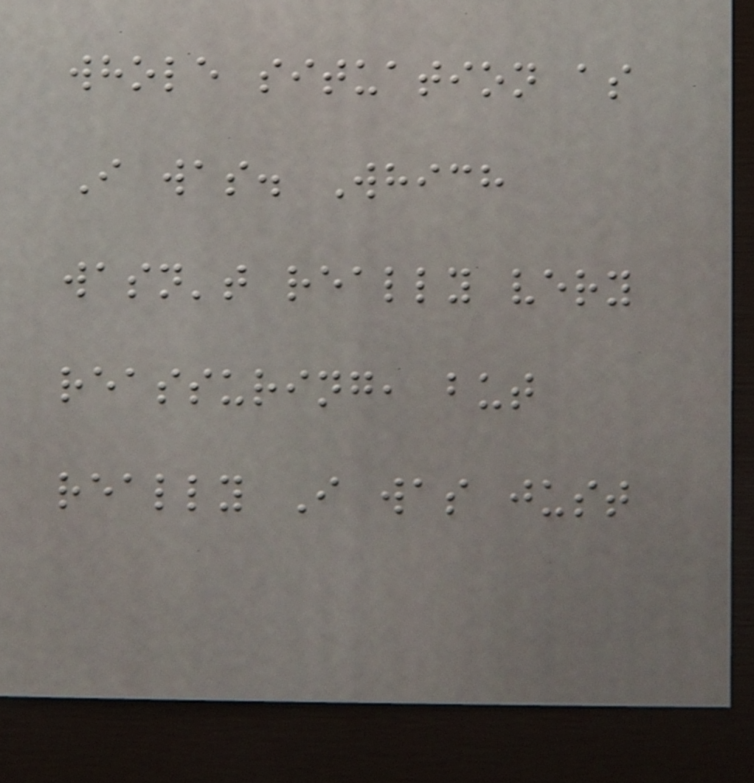whole situation as
I was. Which
wasn't really very
reassuring, but
really I was just
